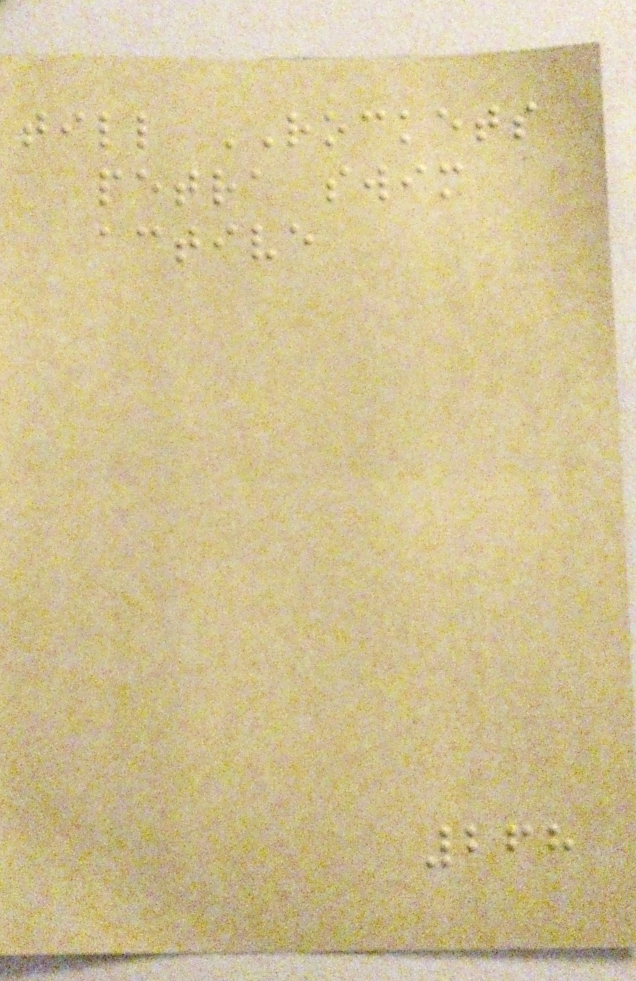till ROCKETS
petra swim
active
268
